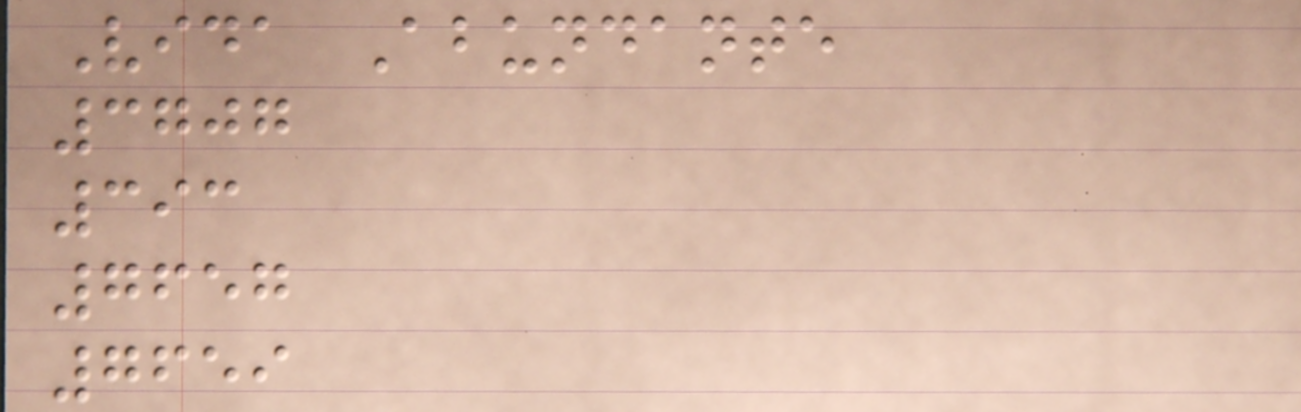Vida Abundante
3707
393
7657
7659
